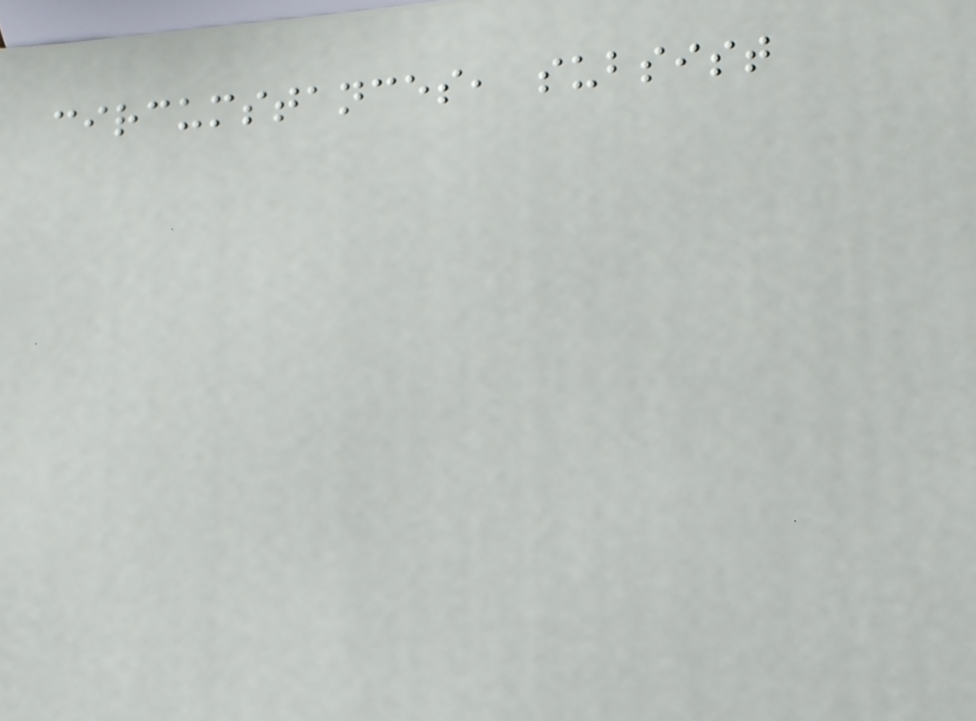circumstances, subsist
